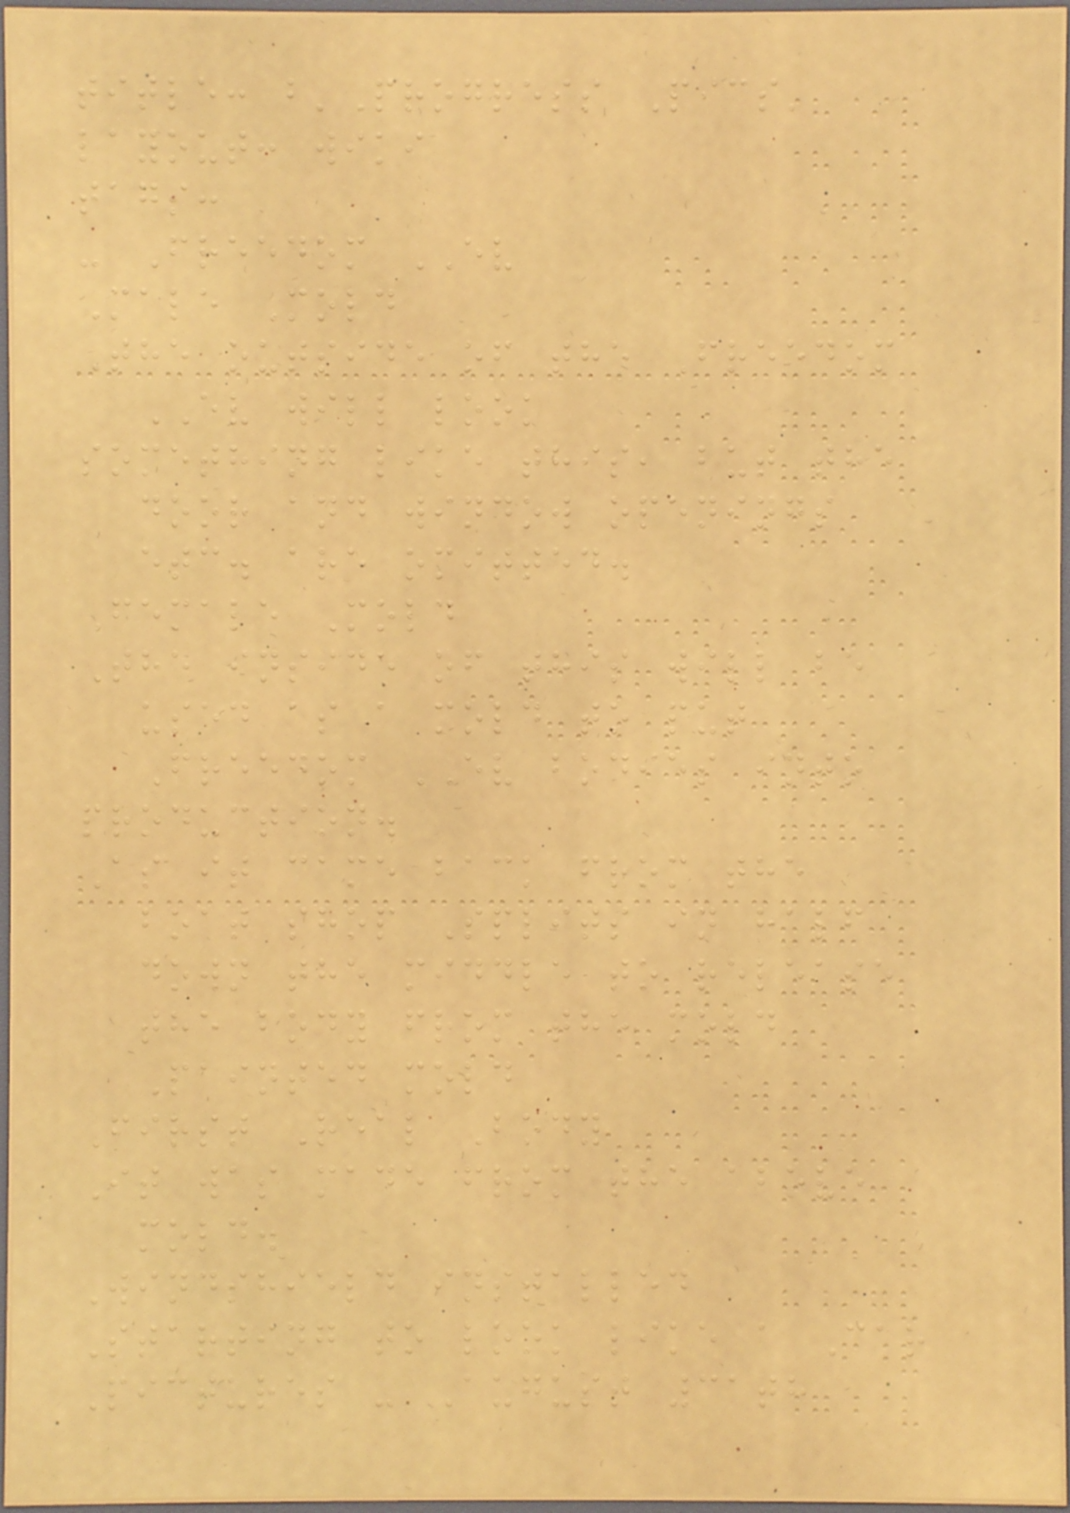title: b'Progress Pics'
layout: wiki
tags:
- Freedom EV
Male Mold
The outside of the Freedom
EV will look
something like this, but the
door and window openings
etc. are omitted.
Female Mold
The inside of this will be
used as a mold to put
Freedom EV bodies into
production.
As it came back from the
boat shop Splits in half
down the middle to release
the body from the mold
Painted mold
First Real Body
It was made from the above
mold.
Windshield installed
Starting to look like a Car
Pictures - August 31th
